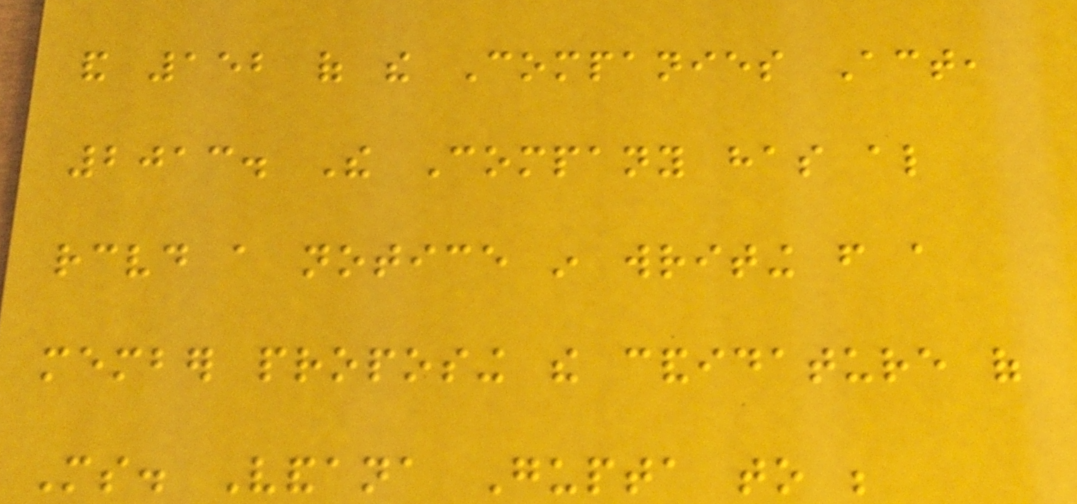and 152 of the Companies Act,
2013. The Company has also
received a notice in writing from a
member proposing the candidature of
Ms. Vandana Gupta to be
